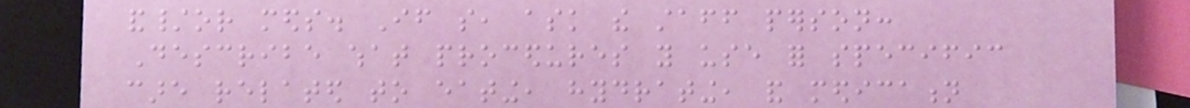and/or meds. If so, ask the staff person:
Describe what procedures you use for specific
care related to eating, hydrating, and medication
